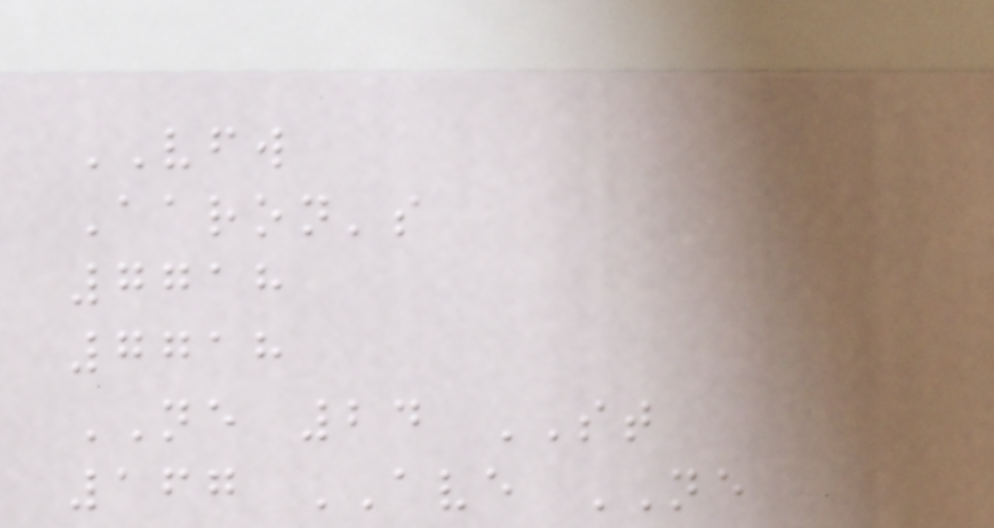VFW
Aaron's
7718
7718
NE 24 ST
167 AVE NE
